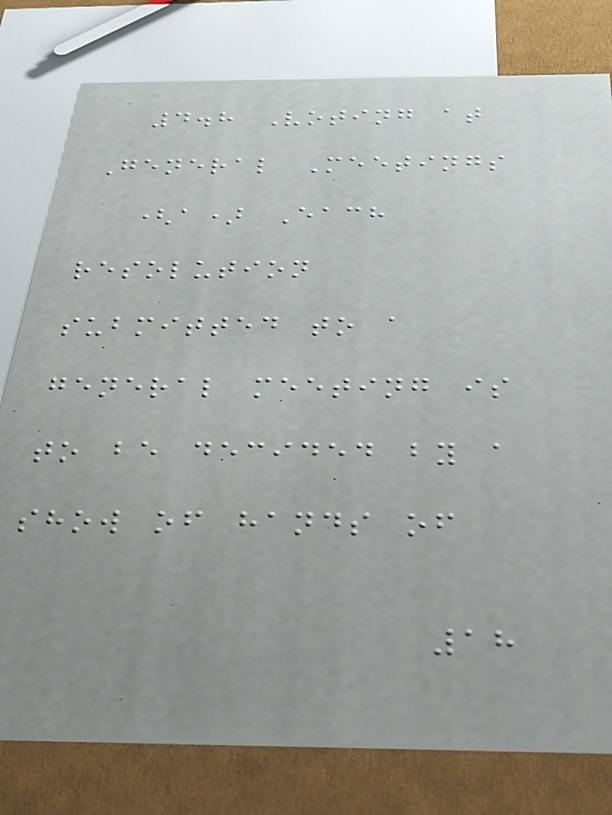4.8 Voting at
General Meetings
(a) Each
resolution
submitted to a
general meeting is
to be decided by a
show of hands of
18
